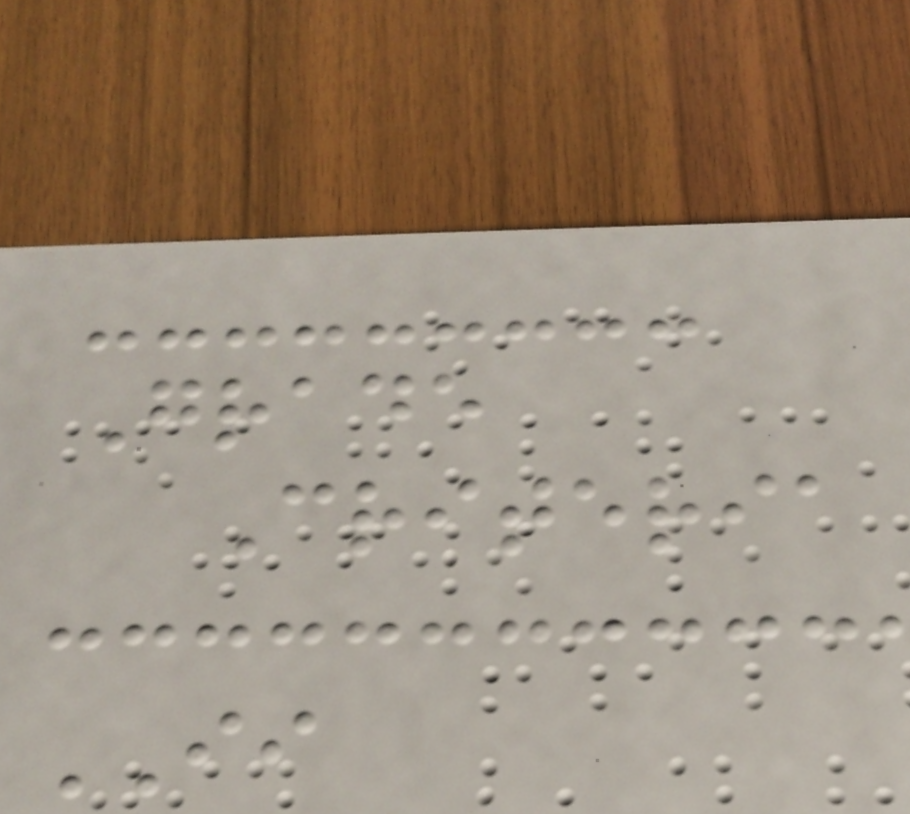Grade
Criteria
II
